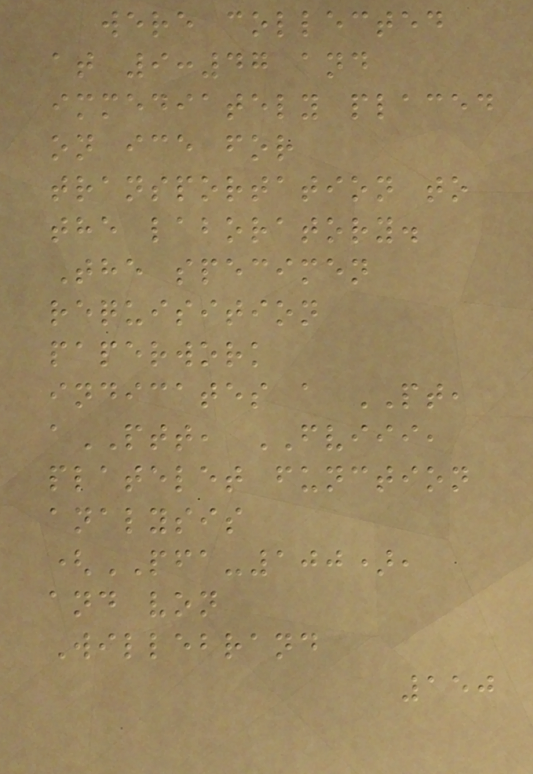were collected
at 9:47 and
immediately placed
on ice for
transportation to
the laboratory.
The specimen
requisition
paperwork
indicates a PT,
aPTT, FVIII,
platelet function
analysis
(PFA-100),
and von
Willebrand
150
